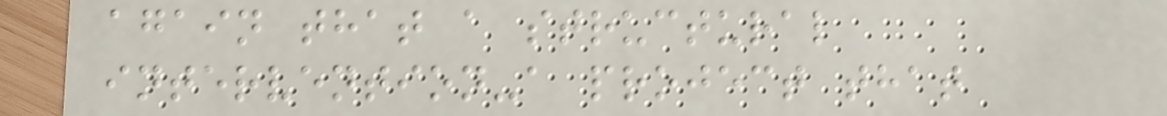again that a structural
intervention-a project that
